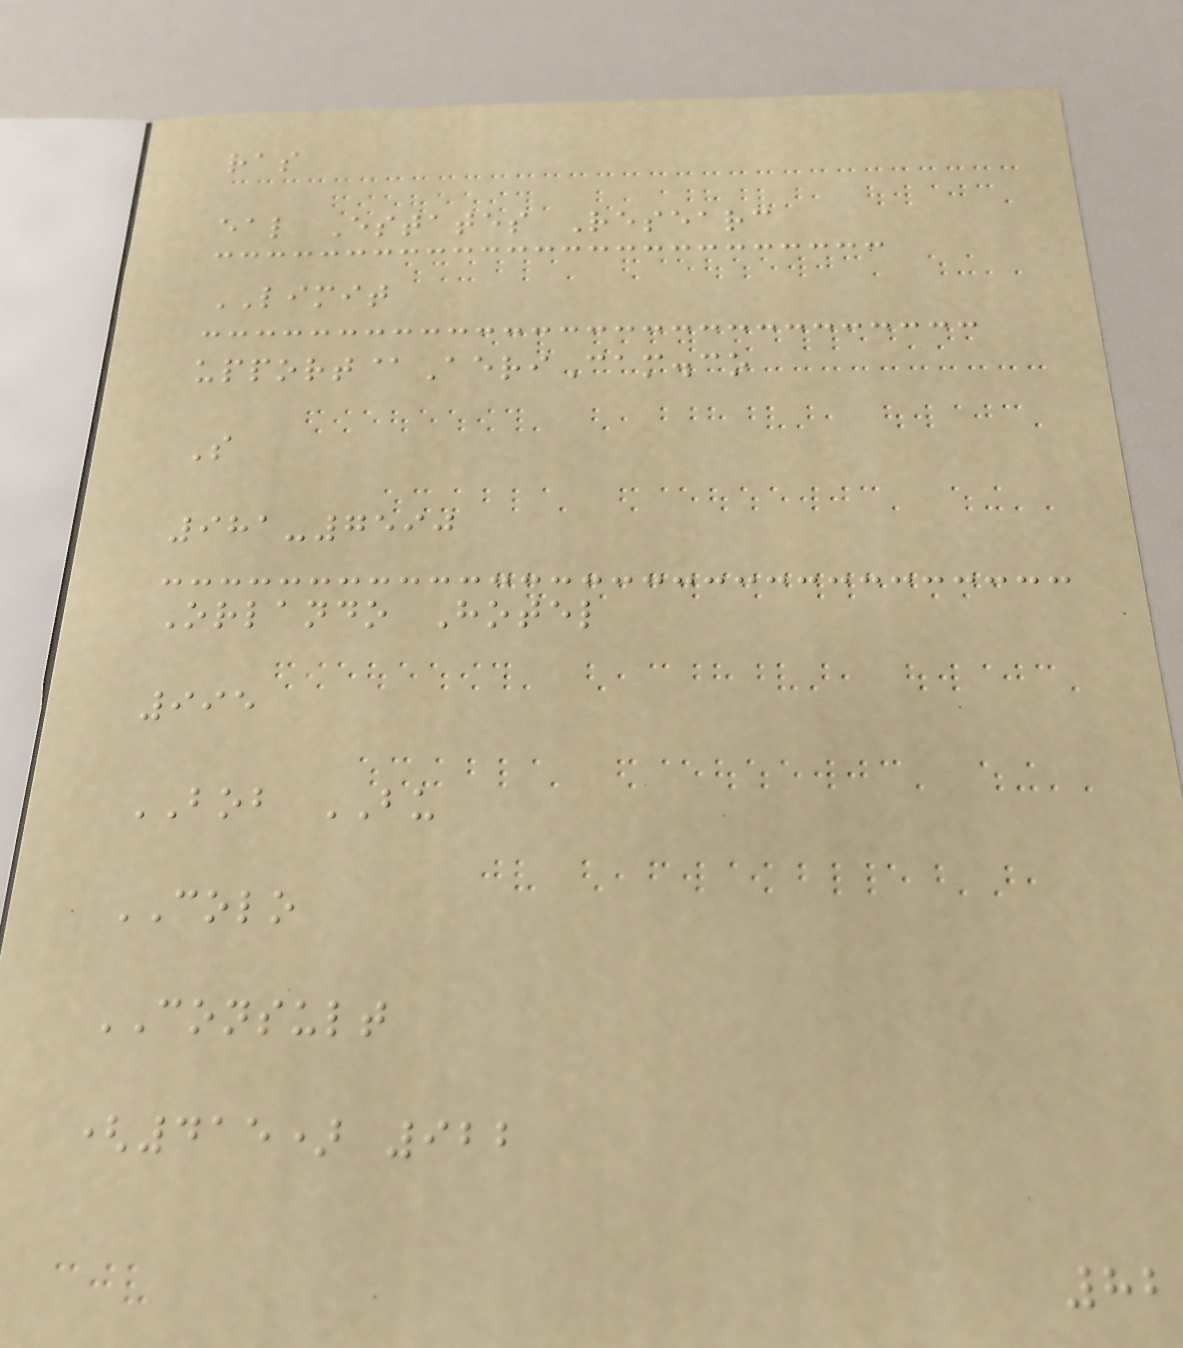ras
eal Estates Researc
LIMIT
upport@AeriCam.co
S
981-7590
Orlando Hotel
995
BOB BU
COLO
CONSULT
(415) 922
82
